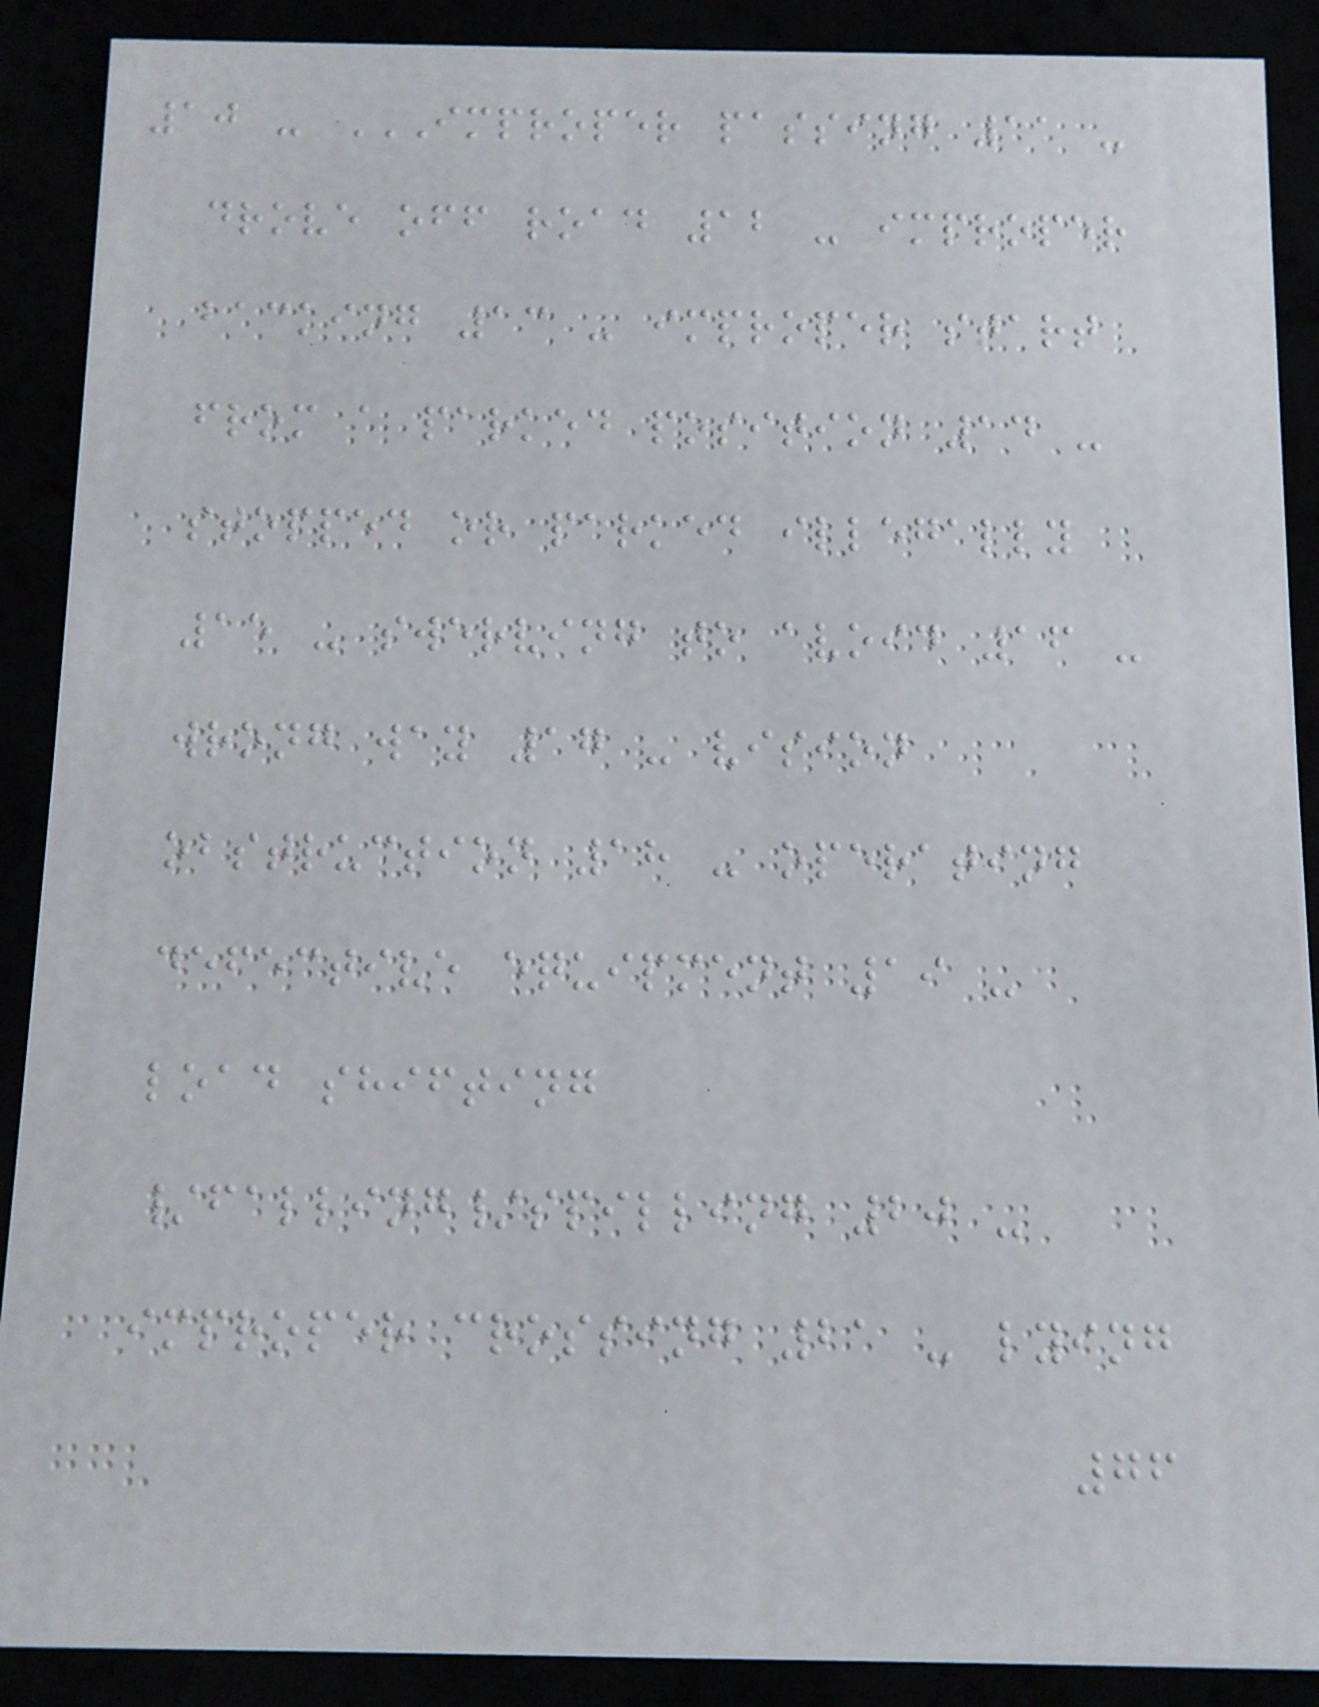10 - IMPROPER PASSING 11 -
DROVE OFF ROAD 12 - IMPROPER
BACKING 13 - IMPROPER START
FROM A PARKED POSITION 14 -
STOPPED OR PARKED ILLEGALLY
15 - SWERVING TO AVOID 16 -
WRONG WAY 17 - VISION
OBSTRUCTION 18 - OPERATING
DEFECTIVE EQUIPMENT 19 -
LOAD SHIFTING
/FALLING/SPILLING 20 -
IMPROPER CROSSING 21 - LYING
76
